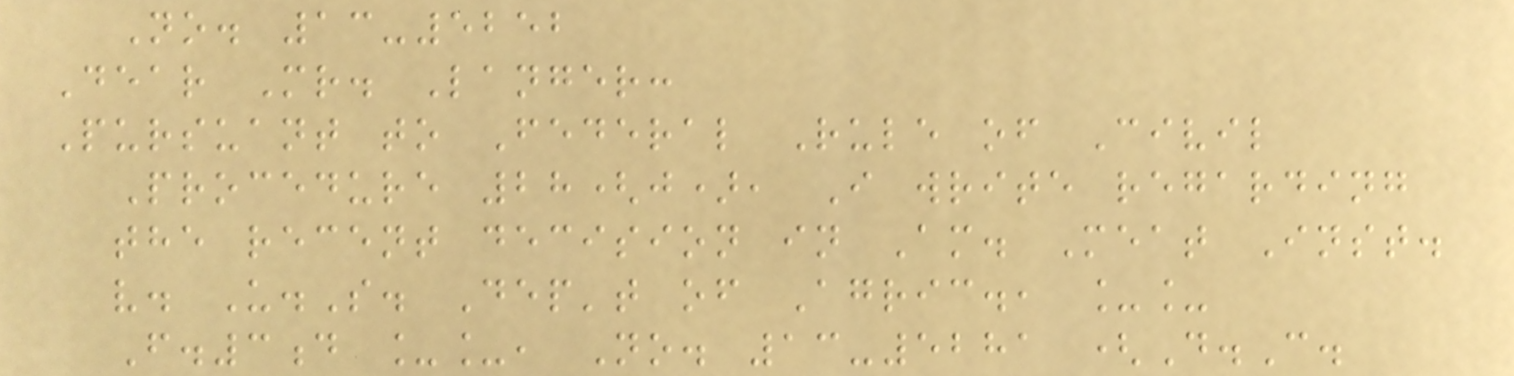No. 13-5252
Dear Mr. Langer:
Pursuant to Federal Rule of Civil
Procedure 28(j), I write regarding
the recent decision in Am. Meat Inst.
v. U.S. Dep't of Agric., __
F.3d __, No. 13-5281 (D.C.
